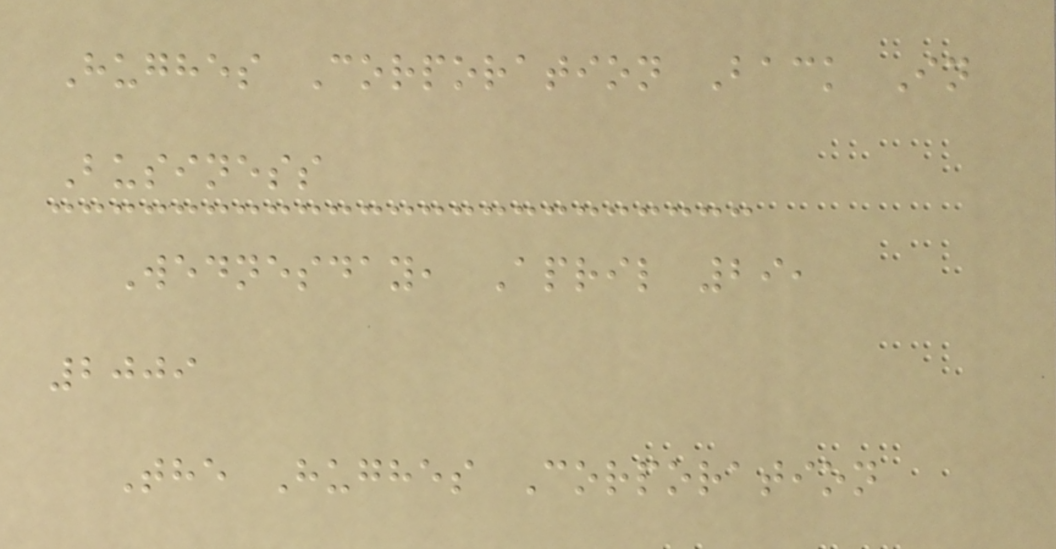Hughes Corporation Back In
Business
Wednesday, April 29,
2009
The Hughes Corporation
